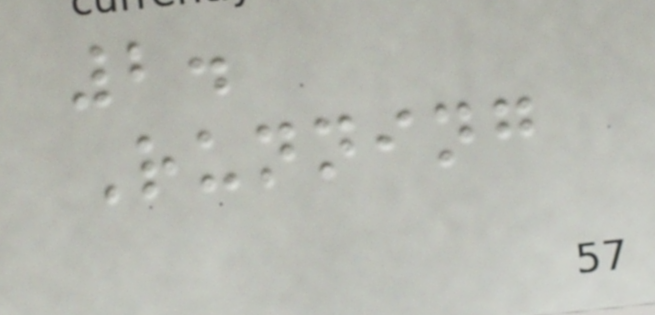2.
Running
